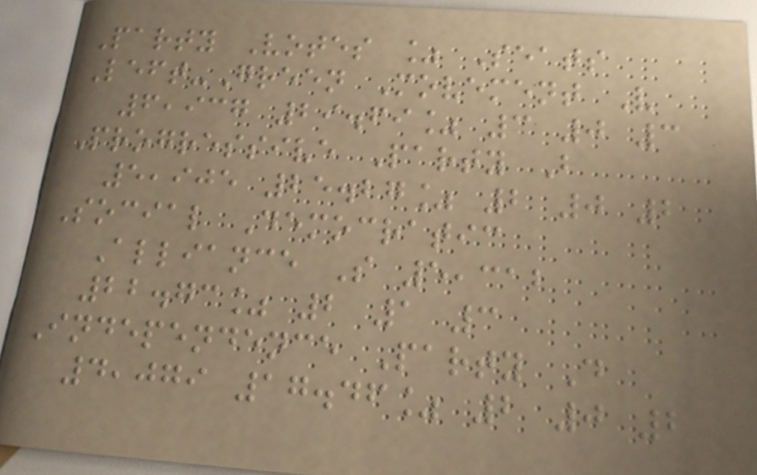Party Votes % Seats
Left-Green Movement V
6,937 29.69% 3 0 3
Progressive Party B
5,905 25.27% 2 0 2
Social Democratic
Alliance S 5,312
22.73% 2 1 3
Independence Party D
4,079 17.46% 2 0 2
